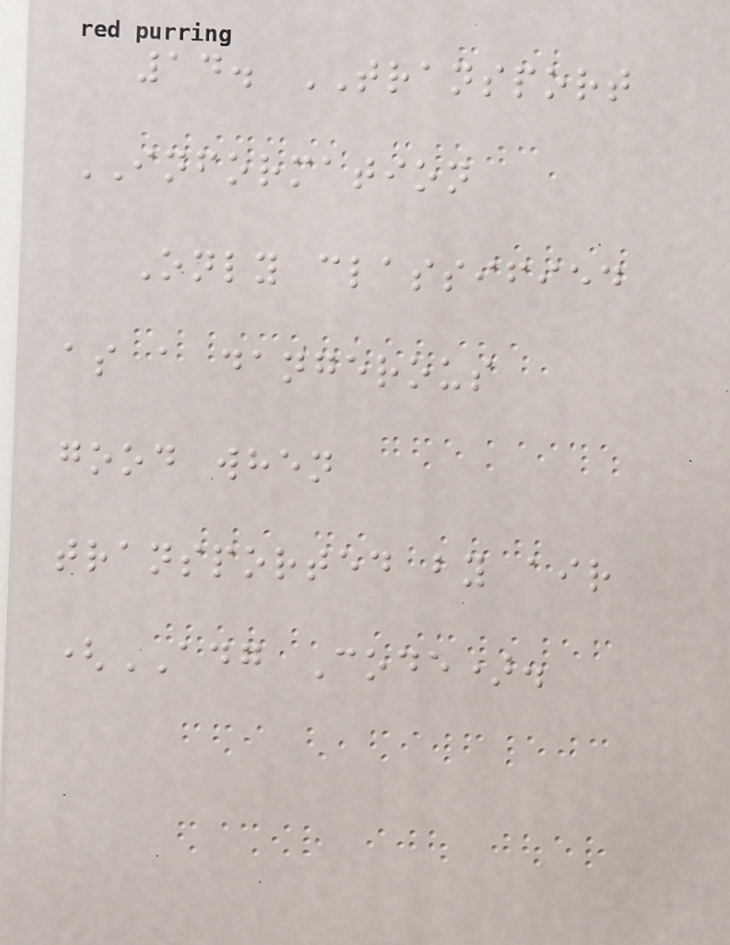14. TRANSPORT
INFORMATION
Only classified
as a dangerous
good when
transported by air
(ADG Code).
